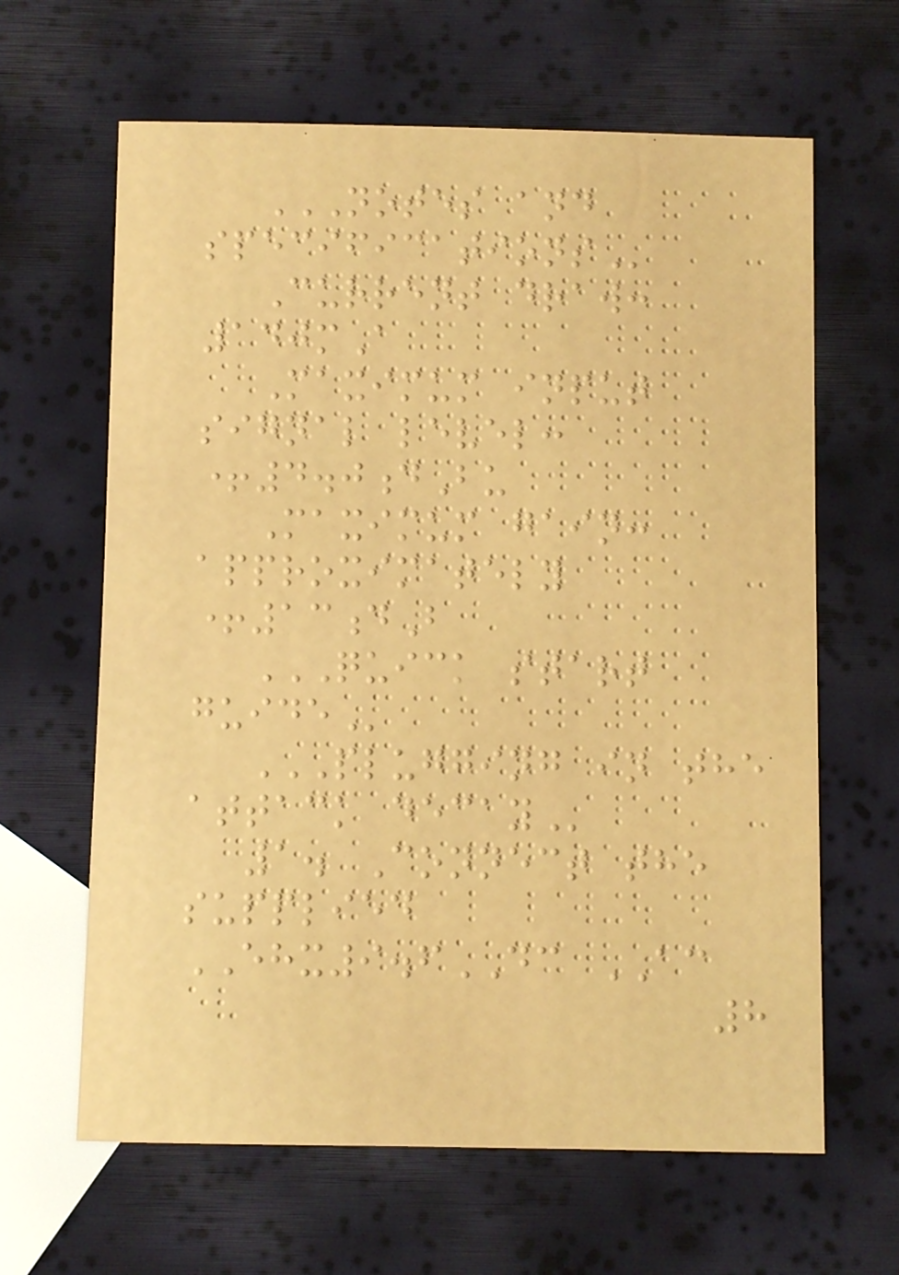NOTES AND
SPECIFICATIONS
Current draw:
140mA
Maximum input
signal level:
+4.0dBu
Maximum gain:
approximately
+13dB
QUICK START
GUIDE
PLUGGING IN THE
ATTACK DECAY
1. Connect the
supplied
EHX9.6DC AC
8
